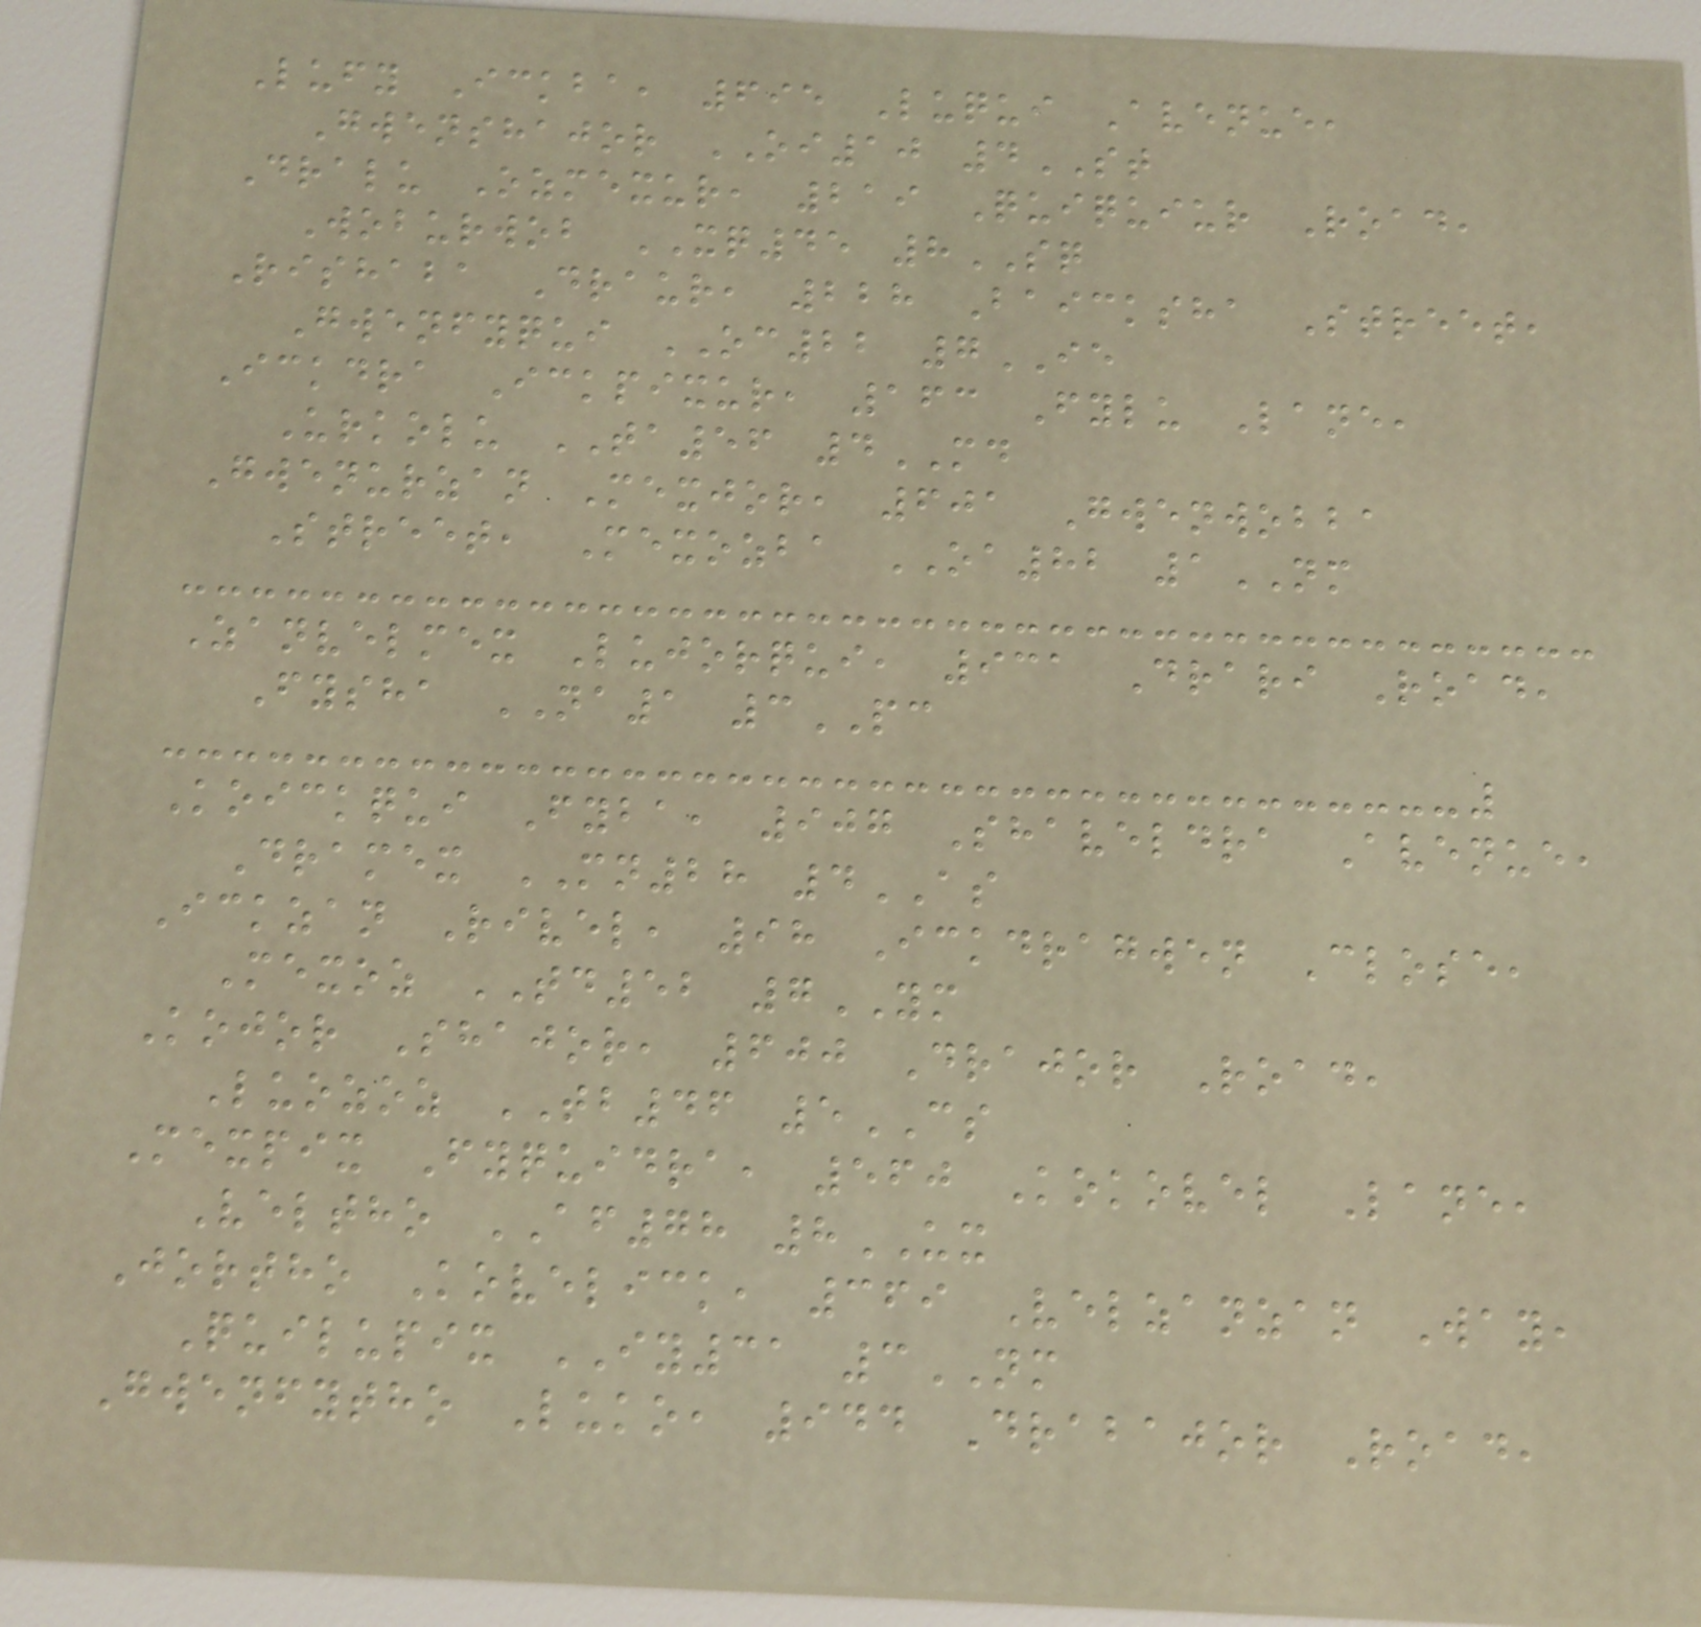Lufy Ickba, 695 Luqui Avenue,
Gwenshajor OI10 4ST
Dralu Ozmexur, 219 Quiquiur Road,
Woburwob XQ45 8SQ
Rishaba Draur, 228 Baicksha Street,
Gwenfyqui OC22 7IE
Ickdra Ickpixur, 163 Fylu Lane,
Urkolu TA56 4MD
Gwenurzan Mexjor, 601 Gwenwobba
Street, Mexozba OA82 1NM
Zanvelmex Lujorqui, 931 Drari Road,
Fysha NA1 3PC
Koickqui Fyba, 907 Shaveldra Avenue,
Dramex MN28 4AS
Ickzan Rivel, 98 Ickdragwen Close,
Mexoz TD52 7YM
Kojor Shajor, 600 Drajor Road,
Luozoz TB46 5CS
Mexpix Fyquidra, 560 Kokovel Lane,
Veltho AF78 8UX
Jortho Kovelick, 369 Velzanzan Way,
Quilupix IY31 3NM
Gwenfytho Luko, 944 Drabajor Road,
